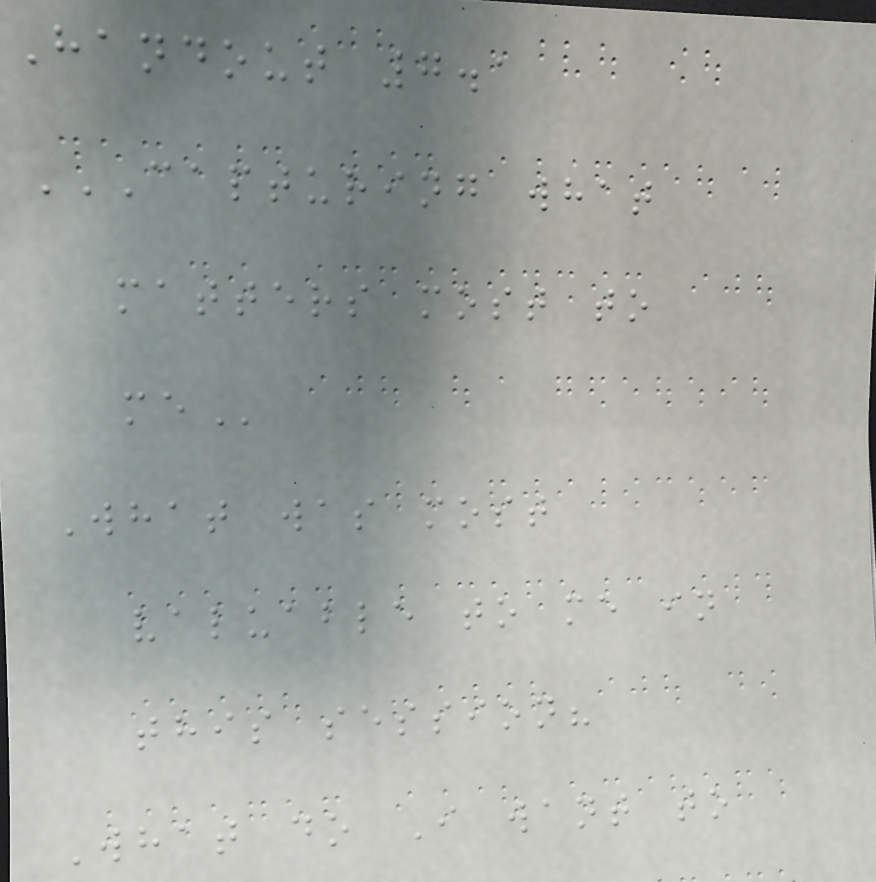Handout 7.1
CAPTURING WHAT
MATTERS MOST TO
ME
What was most
valuable to me in
this session?
What do I want to
